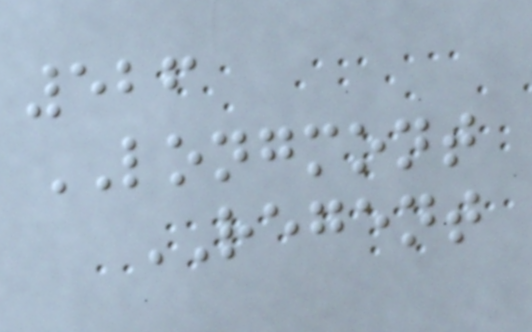526
LONGMONT
REGENT
